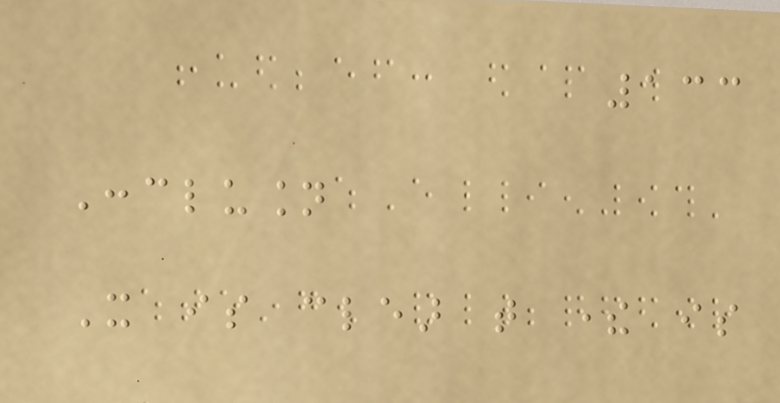133
Conclusion
It is clear that there is
